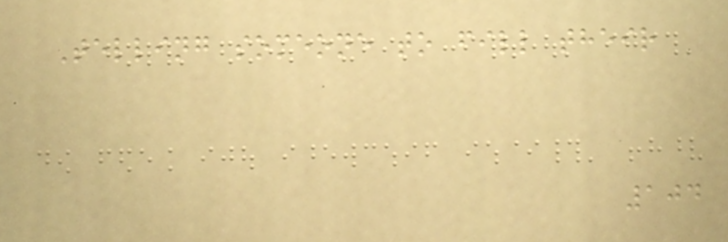Telling someone to fill their
104
